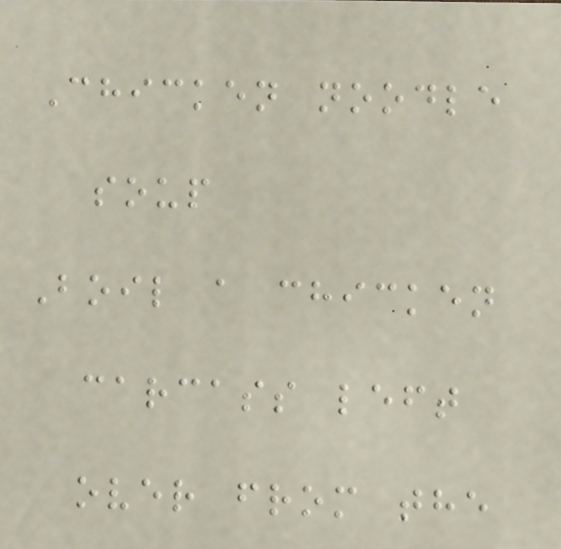Chicken noodle
soup
Boil a chicken
carcass left
over from the
